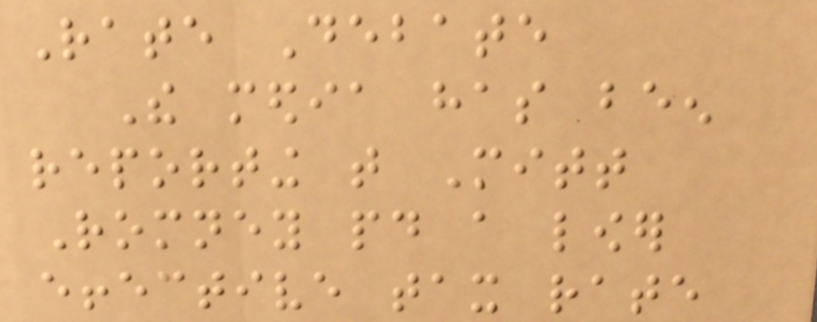Rate Debate
The media has been
reporting that Mitt
Romney paid a lower
effective tax rate
